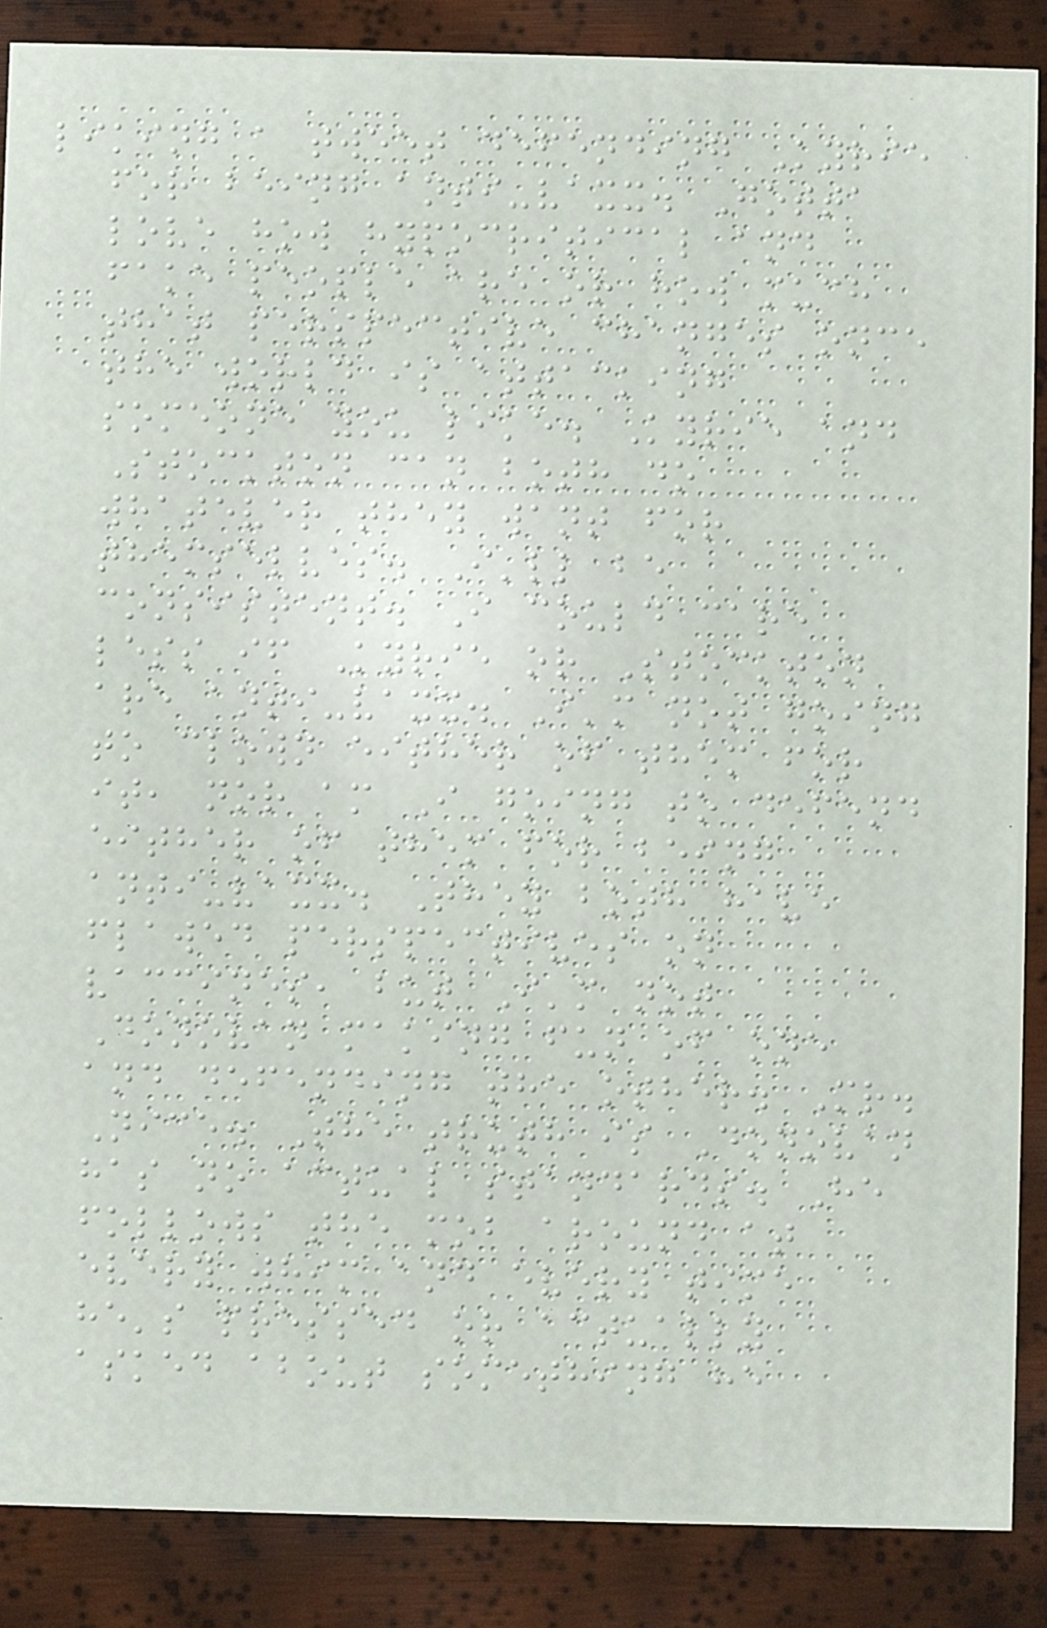liking a tweet defending Kyrie
for being anti-vaxx. Gotta
love how hypocritical and
fake people are or how much
that perspective changes once
the world is attacking
someone you like. Kyrie and
Stockton can both do
whatever they want for
themselves. I'll be
consistent. I could care
less if Kyrie or Stockton
are anti-vaxx. I'm not going
to clown either of them for
it, nor am I going to defend
either of them for being
anti-vaxx. They both have
flawed perspectives on
vaccines, but I'm not
Donovan making fun of one
and defending the other. Mr.
Nice. The truth is Donovan
has no actual standards. He
follows the mob around at
every whim and every time
he's pressed or actually
asked about something he
